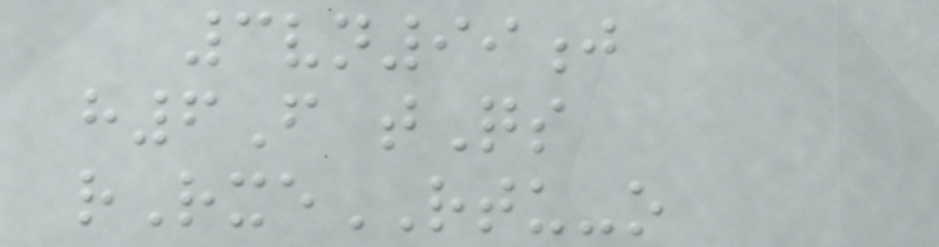3vn99j
h6F tQs
rRxeRTU-o
